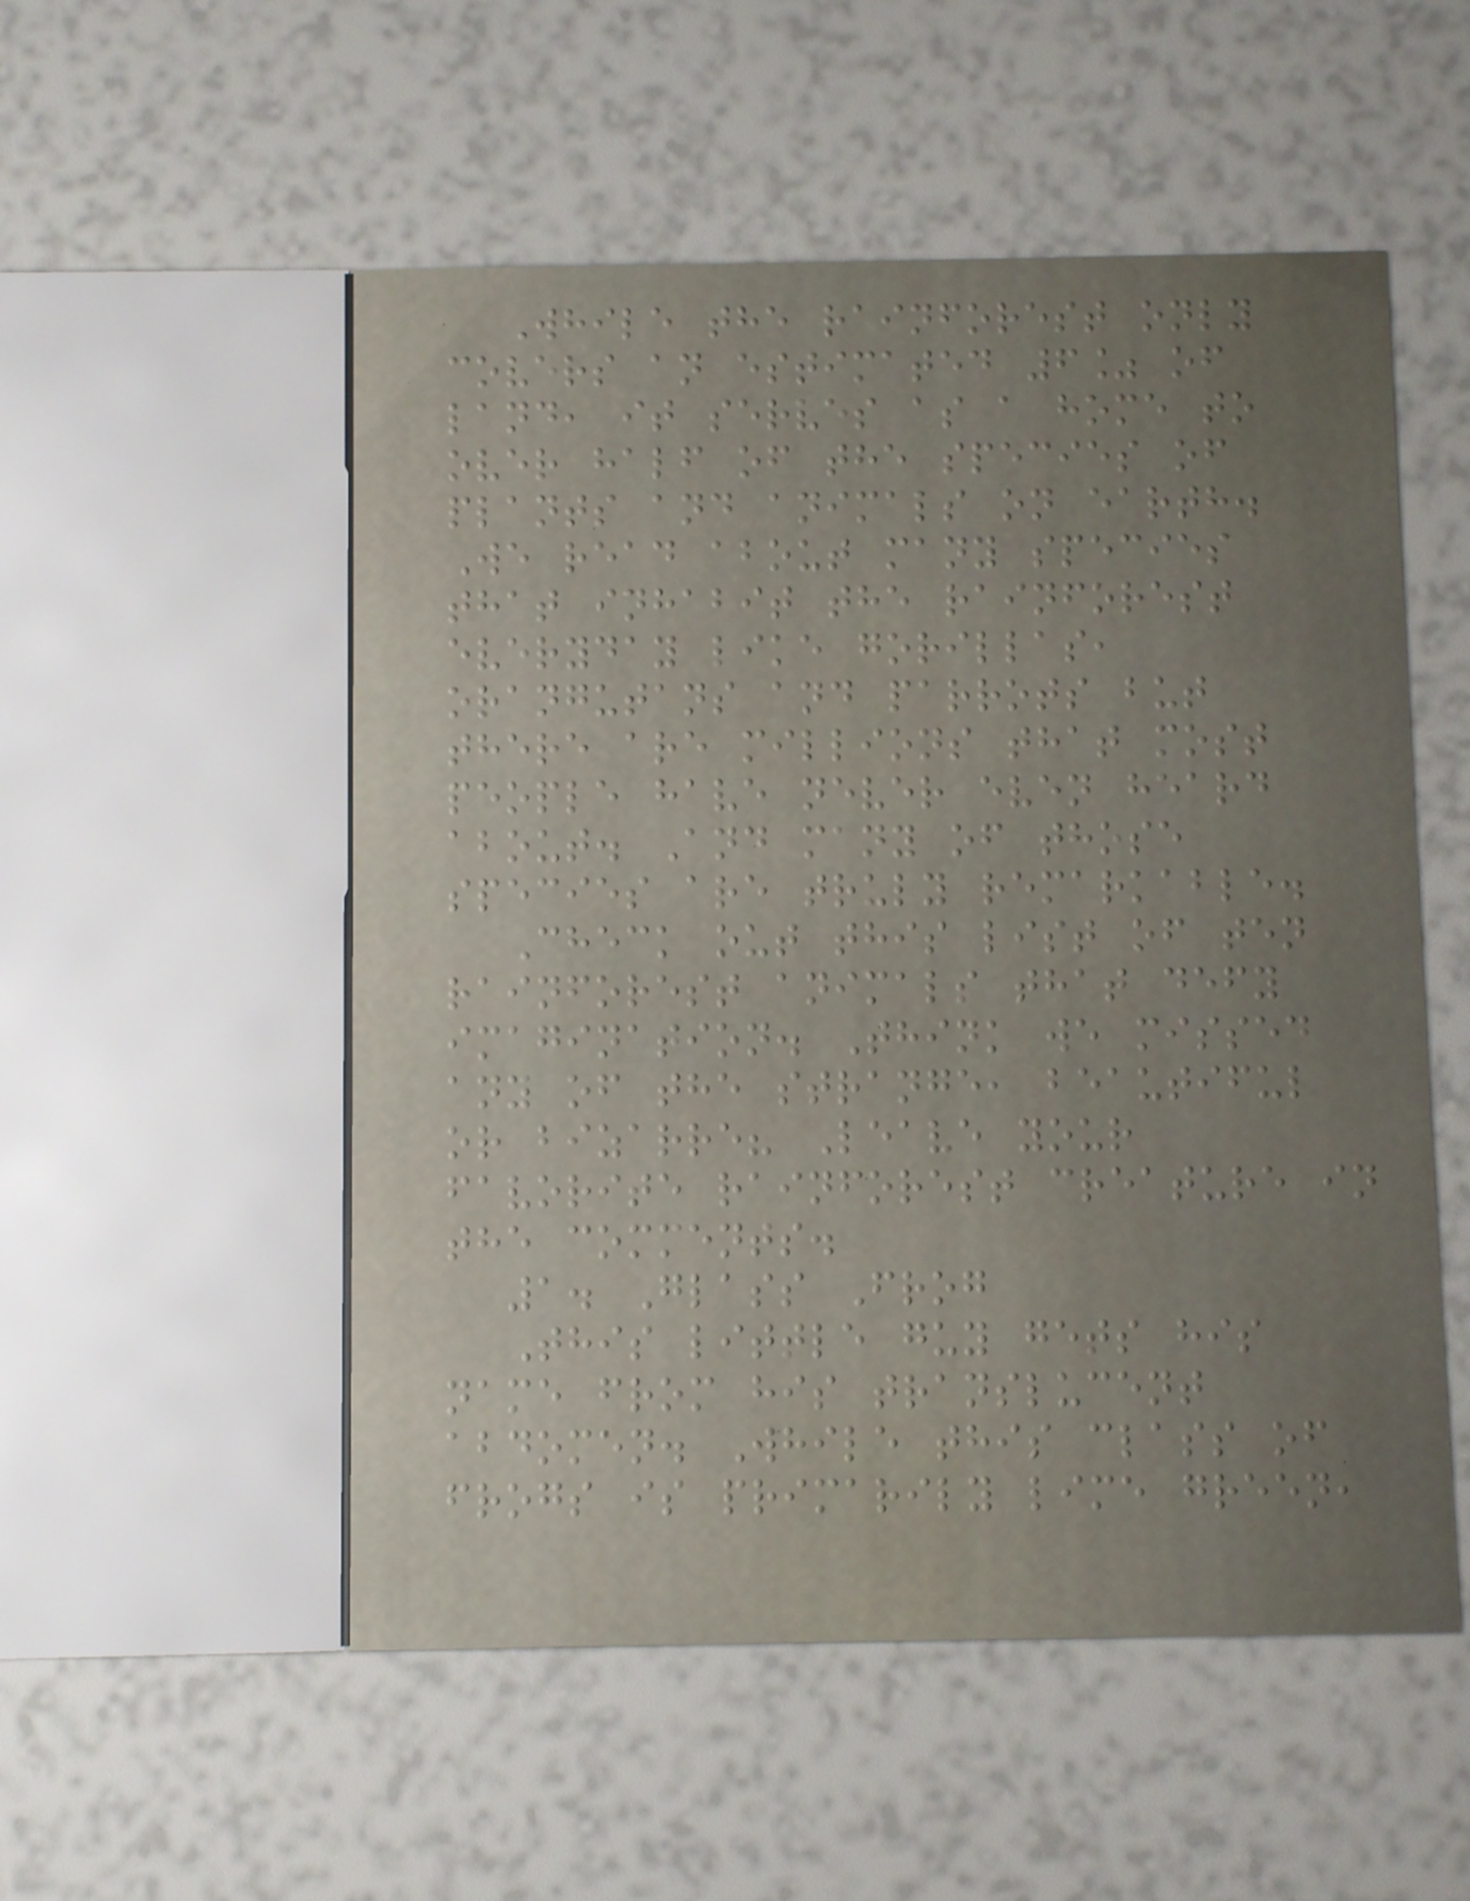While the rainforest only
covers an estimated 6% of
land, it serves as a home to
over half of the species of
plants and animals on earth.
We read about many species
that inhabit the rainforest
everyday like gorillas,
orangutans and parrots but
there are millions that most
people have never even heard
about. And many of those
species are truly remarkable.
Check out this list of ten
rainforest animals that defy
imagination. Think we missed
any of the strange, beautiful
or bizarre? Leave your
favorite rainforest creature in
the comments.
1. Glass Frog
This little guy gets his
name from his translucent
abdomen. While this class of
frogs is primarily lime green,
